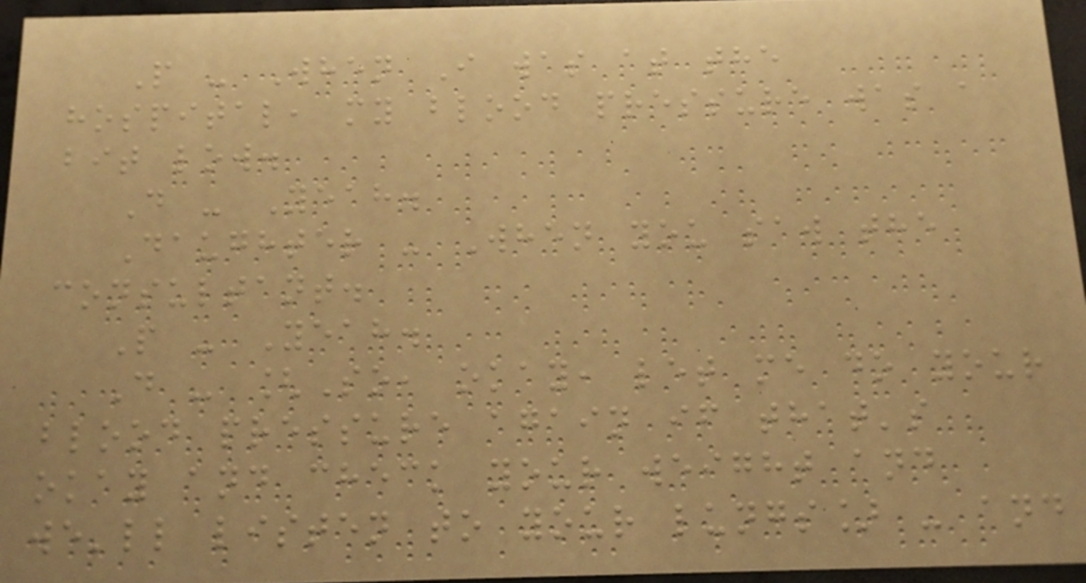P - When I was at the
hospital, my blood pressure was a
bit low.
D - Yeah.
Daughter - When you saw the
consultant.
P - Yeah.
D - [So, okay, let me do your
blood pressure again if that's
okay and check your weight and
we'll listen to your lungs] - and
